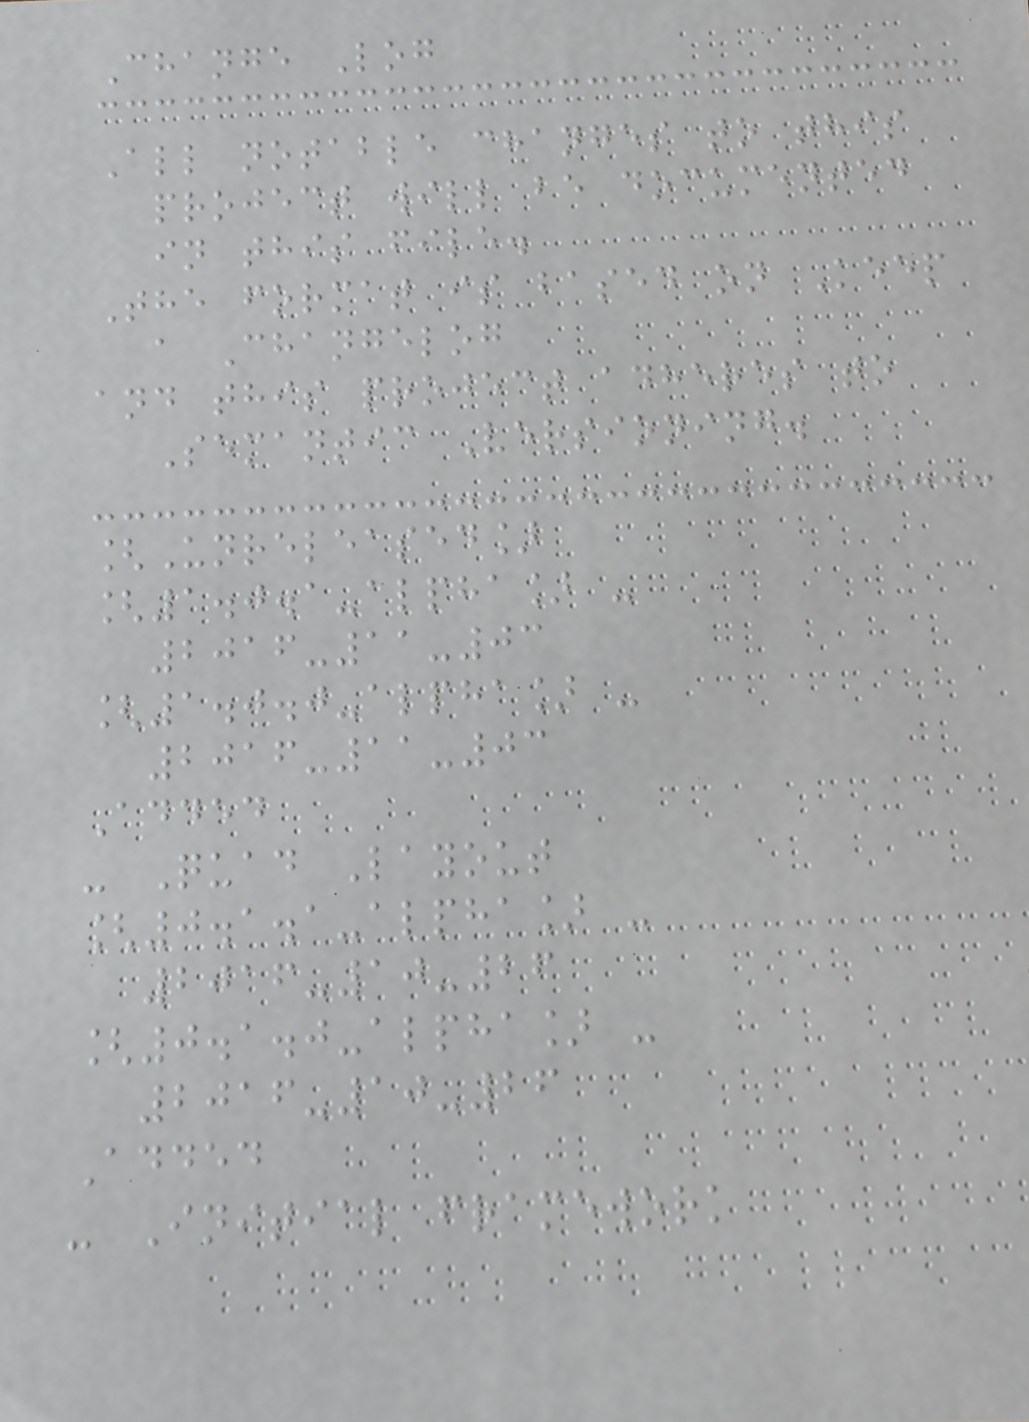Change Log
All notable changes to this
project will be documented
in this file.
The format is based on Keep
a Changelog
and this project adheres to
Semantic Versioning.
[Unreleased]
[1.0.1-alpha] -
2016-11-03
[1.0.0-alpha] -
2016-11-03
Added
- Quad Layout
[0.1.1-alpha] -
2016-10-26
[0.1.0-alpha] -
2016-10-26
Added
- Initial framework
